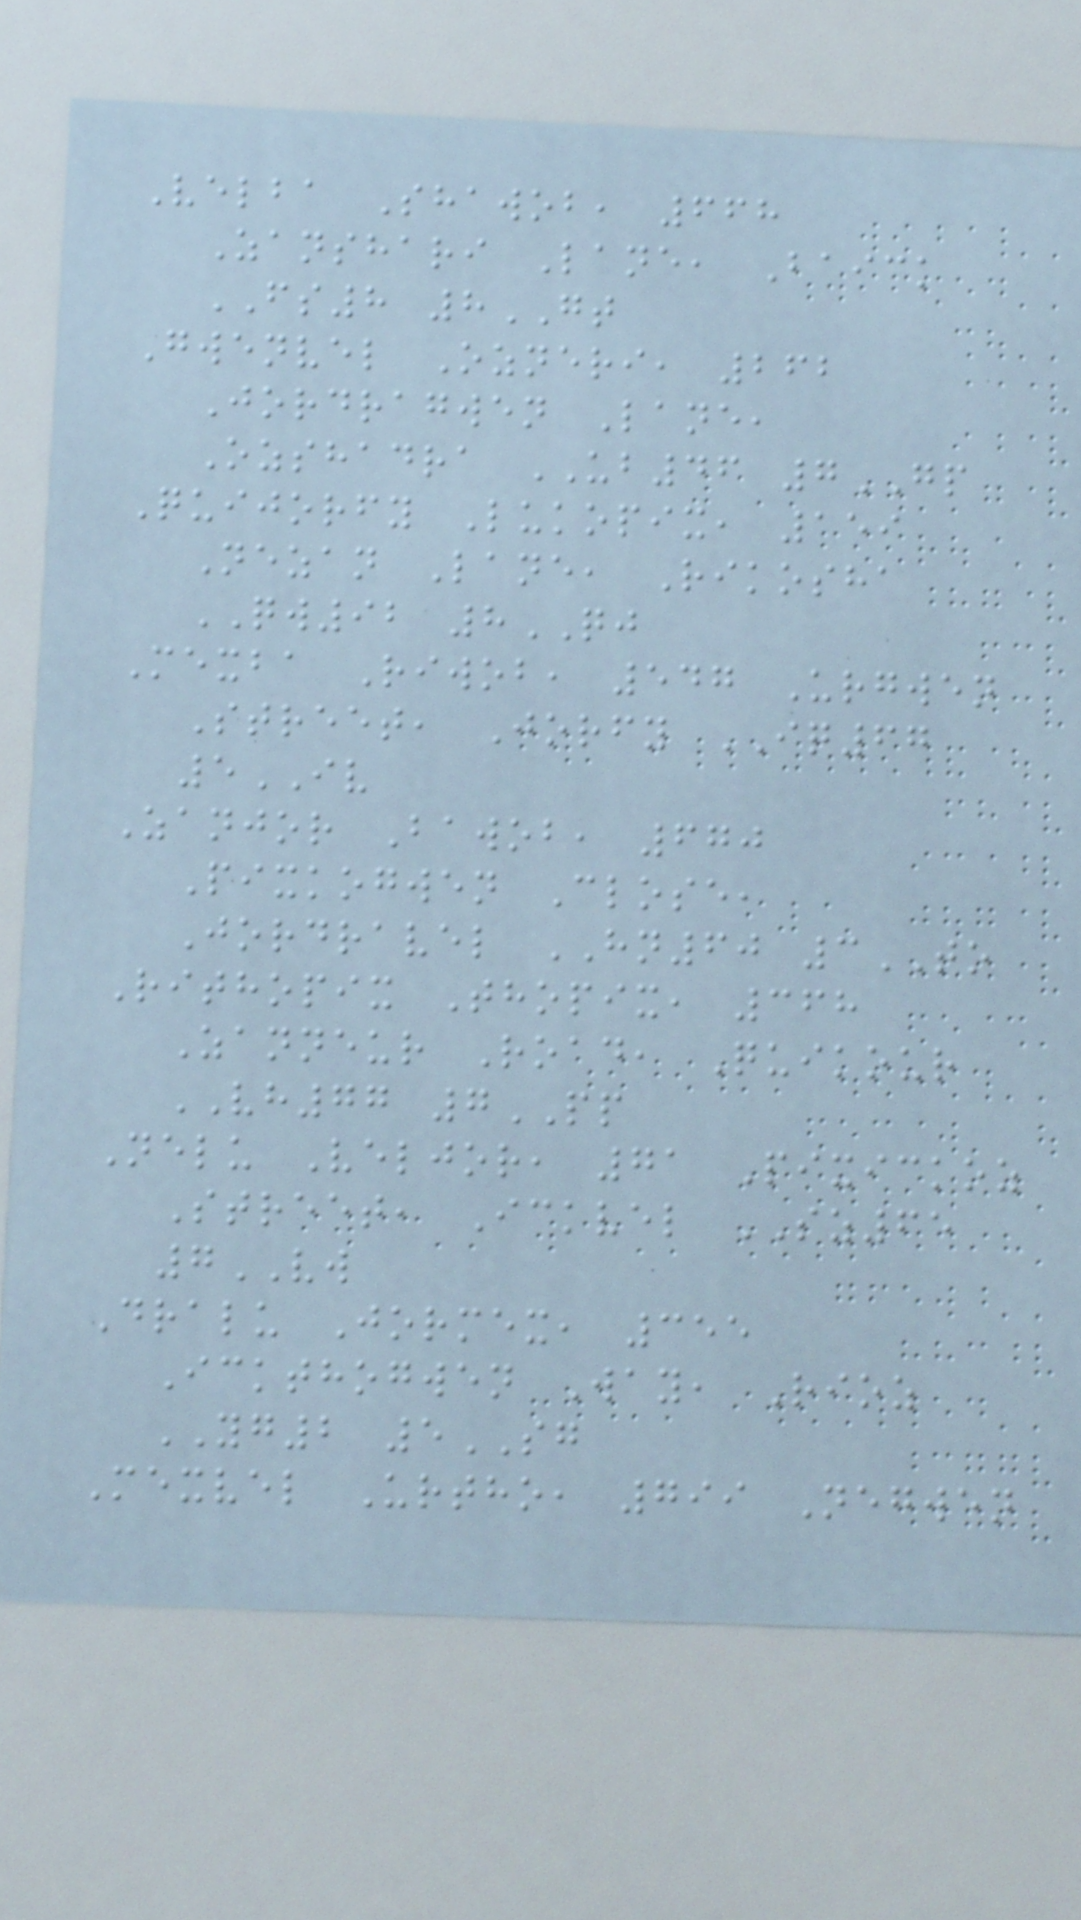Velba Shawob, 668
Zanshari Lane, Baick
FS8 8GT
Gwenvel Ozneri, 262
Jordragwen Lane,
Ozshadra UB46 7GP
Quijorfy Lukopix, 159
Nezan Lane, Rikosha
QW92 8QJ
Mexba Riwob, 547 Urgwen
Street, Jorfy IQ67
5IV
Zanjor Bawob, 670
Pixkogwen Close,
Jordravel HN60 3TO
Rithopix Thopix, 368
Zanneur Road, Quikour
VH77 7PP
Nelu Veljor, 71 Pixickoz
Street, Ickvel SZ65
7VW
Dralu Jormex, 355
Ickthogwen Way, Rioz
YG2 5SG
Mexvel Urtho, 799 Negwen
